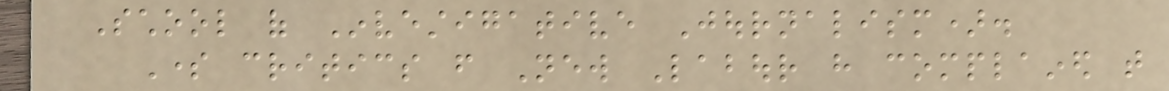School of Investigative Journalism).
Some critics from New Labour have complained that
